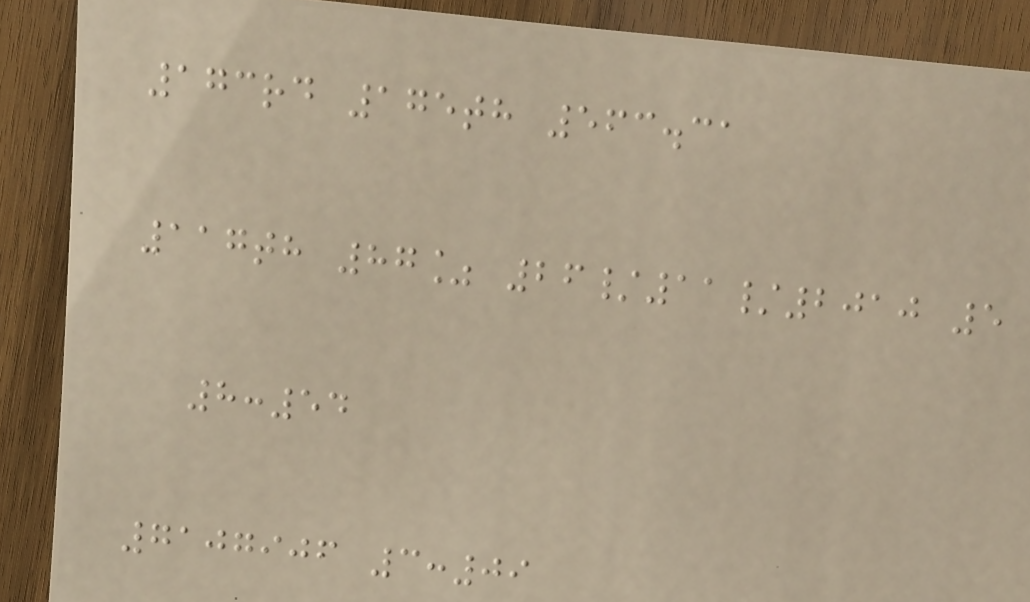173rd 175th 563.31
117th 87% 26/11/2010 5
8:54
7107906 3:09
